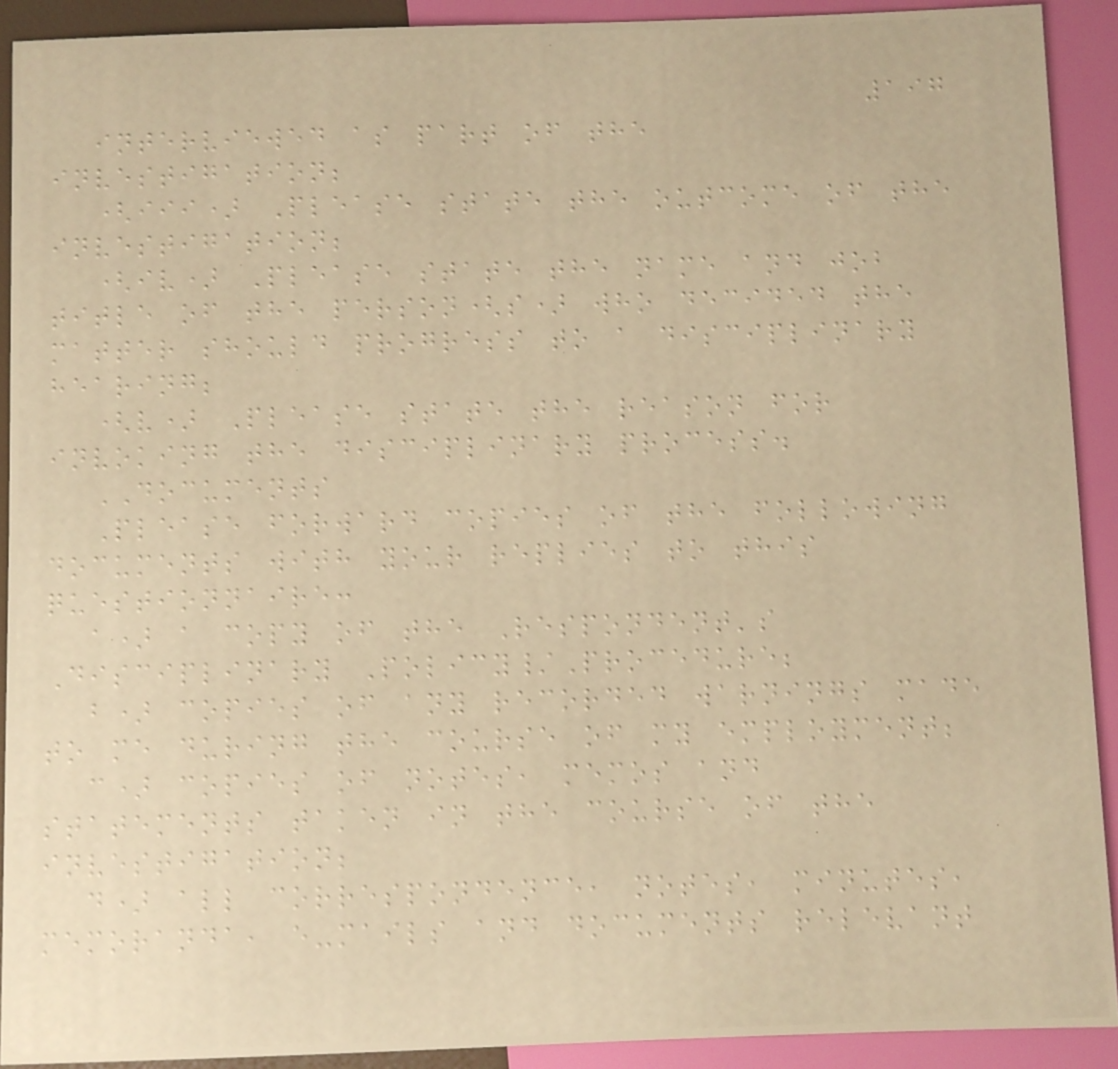197
interviewed as part of the
investigation;
(iii) Please state the outcome of the
investigation;
(iv) Please state the name and job
title of the person(s) who decided the
matter should progress to a disciplinary
hearing;
(v) Please state the reason for
invoking the disciplinary process.
DOCUMENTS
Please forward copies of the following
documents with your replies to this
questionnaire:
a) a copy of the Respondent's
Disciplinary Policy/Procedure;
b) copies of any recorded warnings made
to me during the course of my employment;
c) copies of notes, memos and
statements taken in the course of the
investigation;
d) all correspondence, notes, minutes,
memoranda, e-mails and documents relevant
